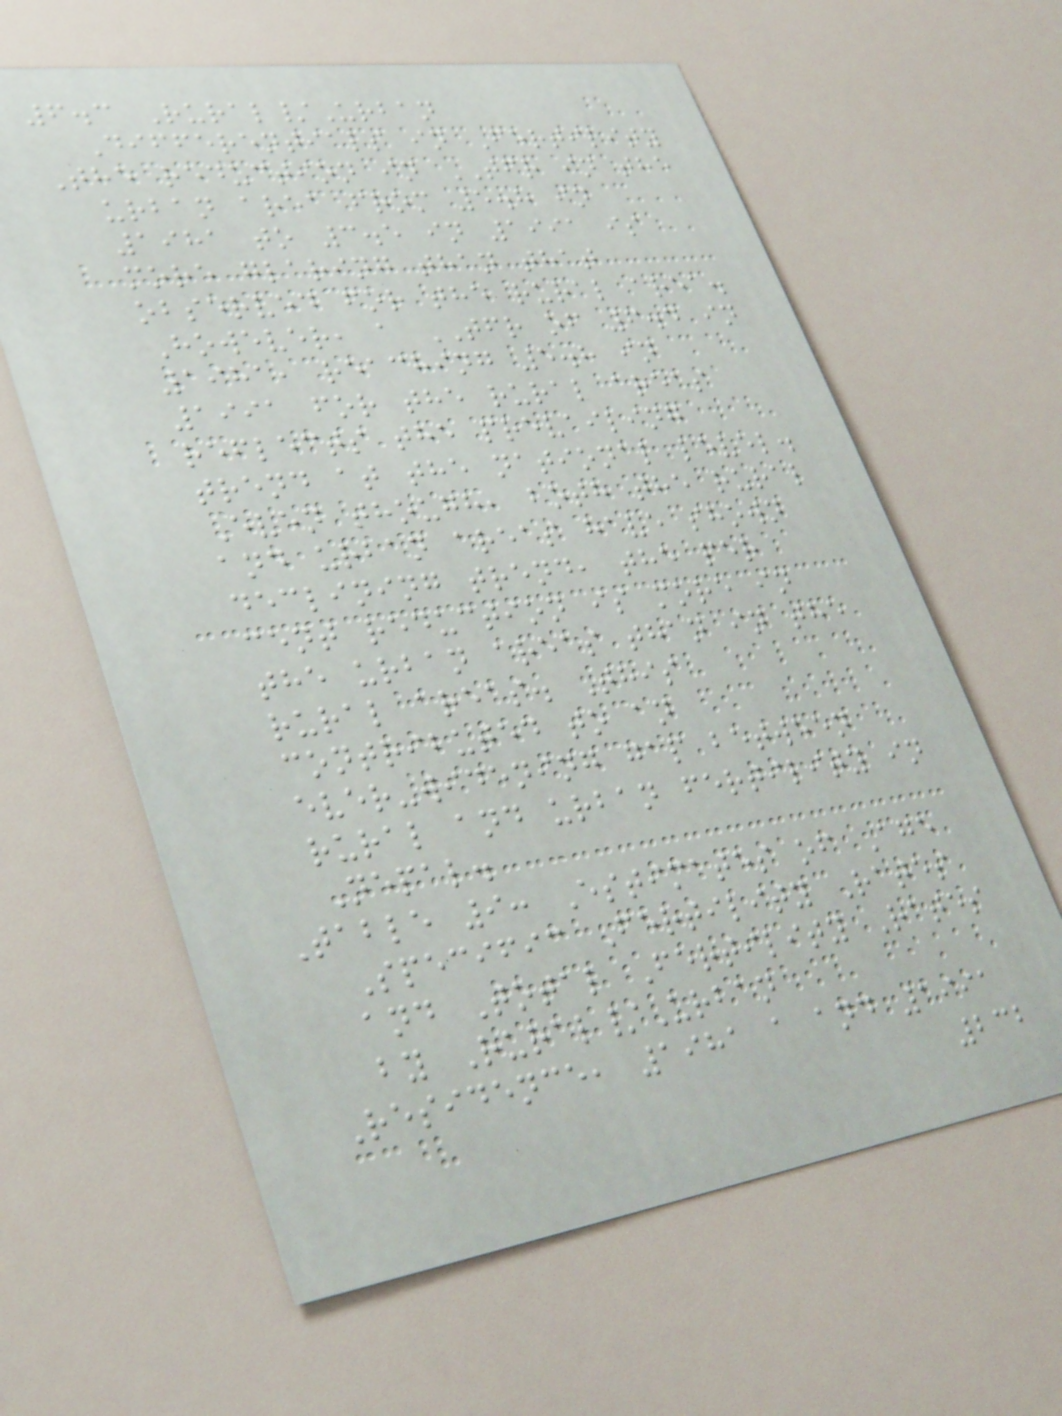6.3 Rural/Urban
Differentials in Fertility
The reduction in TFR in the
urban area from 5.8 in
1981 to 3.5 in 1991 is
more glaring than that
observed for the rural area.
However, a TFR of 6.4 in
1981, reaching 5.8 in
1991 for the rural areas
reflects the prevailing
trend at the national level.
Even though, both the rural
and urban areas have shown
declining trend, the per
cent reduction is more in
the urban areas than in the
rural areas. This
contributed to an
ever-widening gap between
rural and urban fertility in
Nepal.
Table 9: Estimates of Age
Specific Fertility Rates
and Total Fertility Rates
by Rural/Urban
Residence, 1981 a and 1991
232
